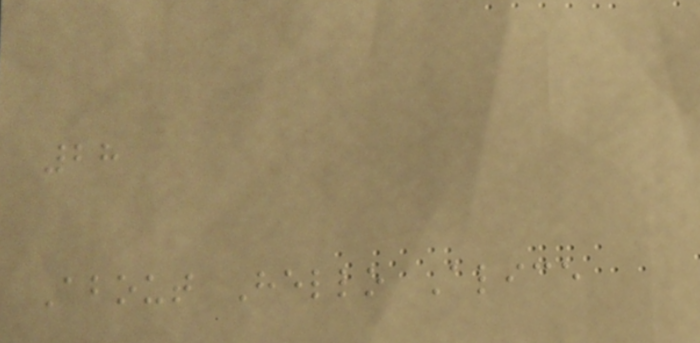28
About Hello Alice
